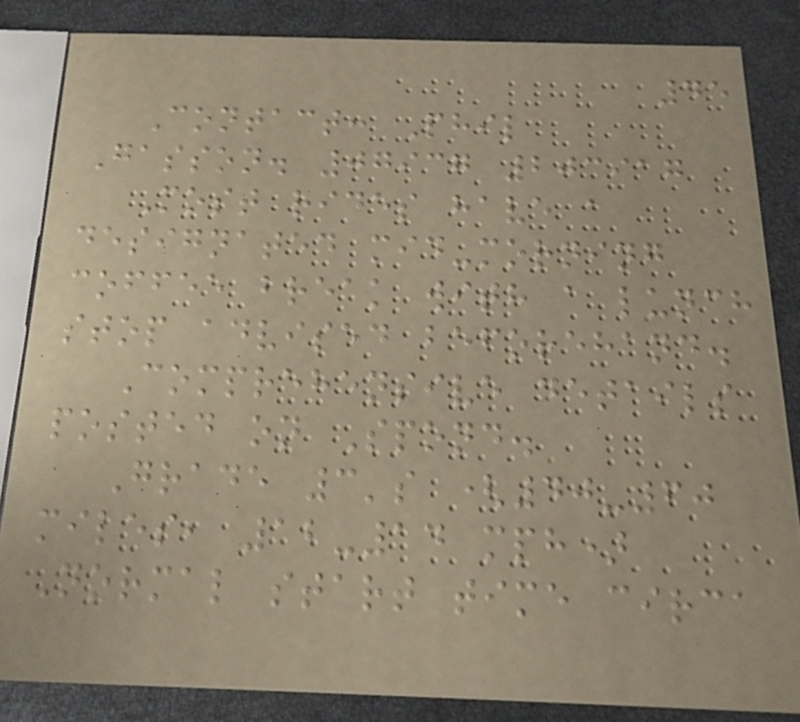45
Contact: Phil
Gasson. 07937 203917
Most rides have a
designated mid-morning
coffee break with a lunch
stop advised beforehand.
Comprehensive details
posted on Spond.
Grade 3's (40-60
miles, 12-14 mph)
Normal start time circa
